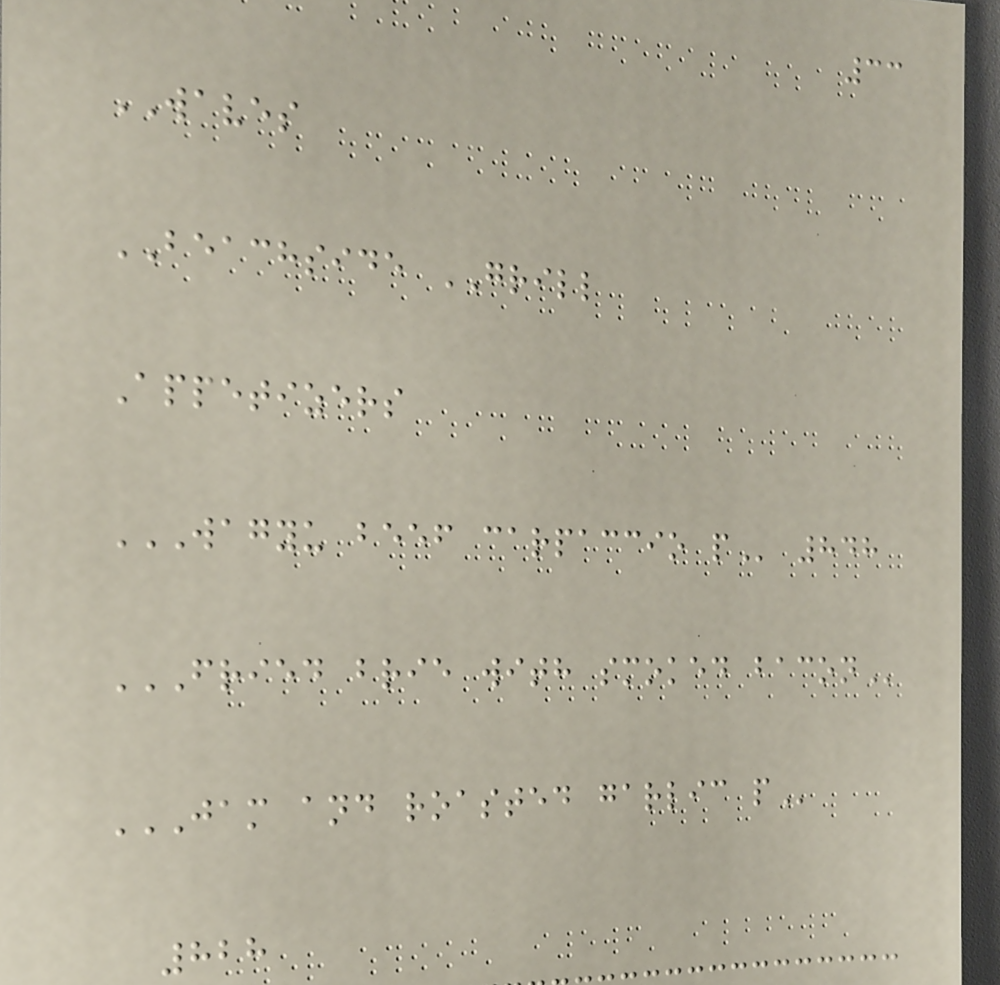33
WAVES
BEACHSIDE GRILL
Appetizers
WAGYU BEEF CARPACCIO P 848
FRIED BRIE WITH SMOKED BACON
JAM AND ROASTED GARLIC P
828
